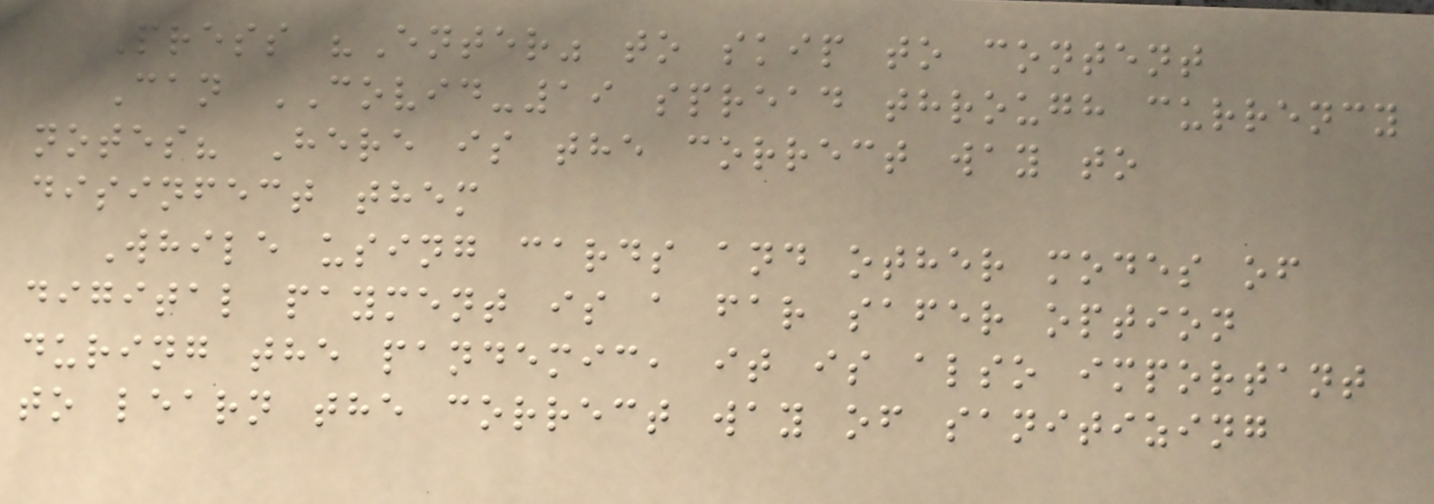Press "Enter" to skip to content
Can COVID-19 spread through currency
notes? Here is the correct way to
disinfect them
While using cards and other modes of
digital payment is a far safer option
during the pandemic, it is also important
to learn the correct way of sanitizing
